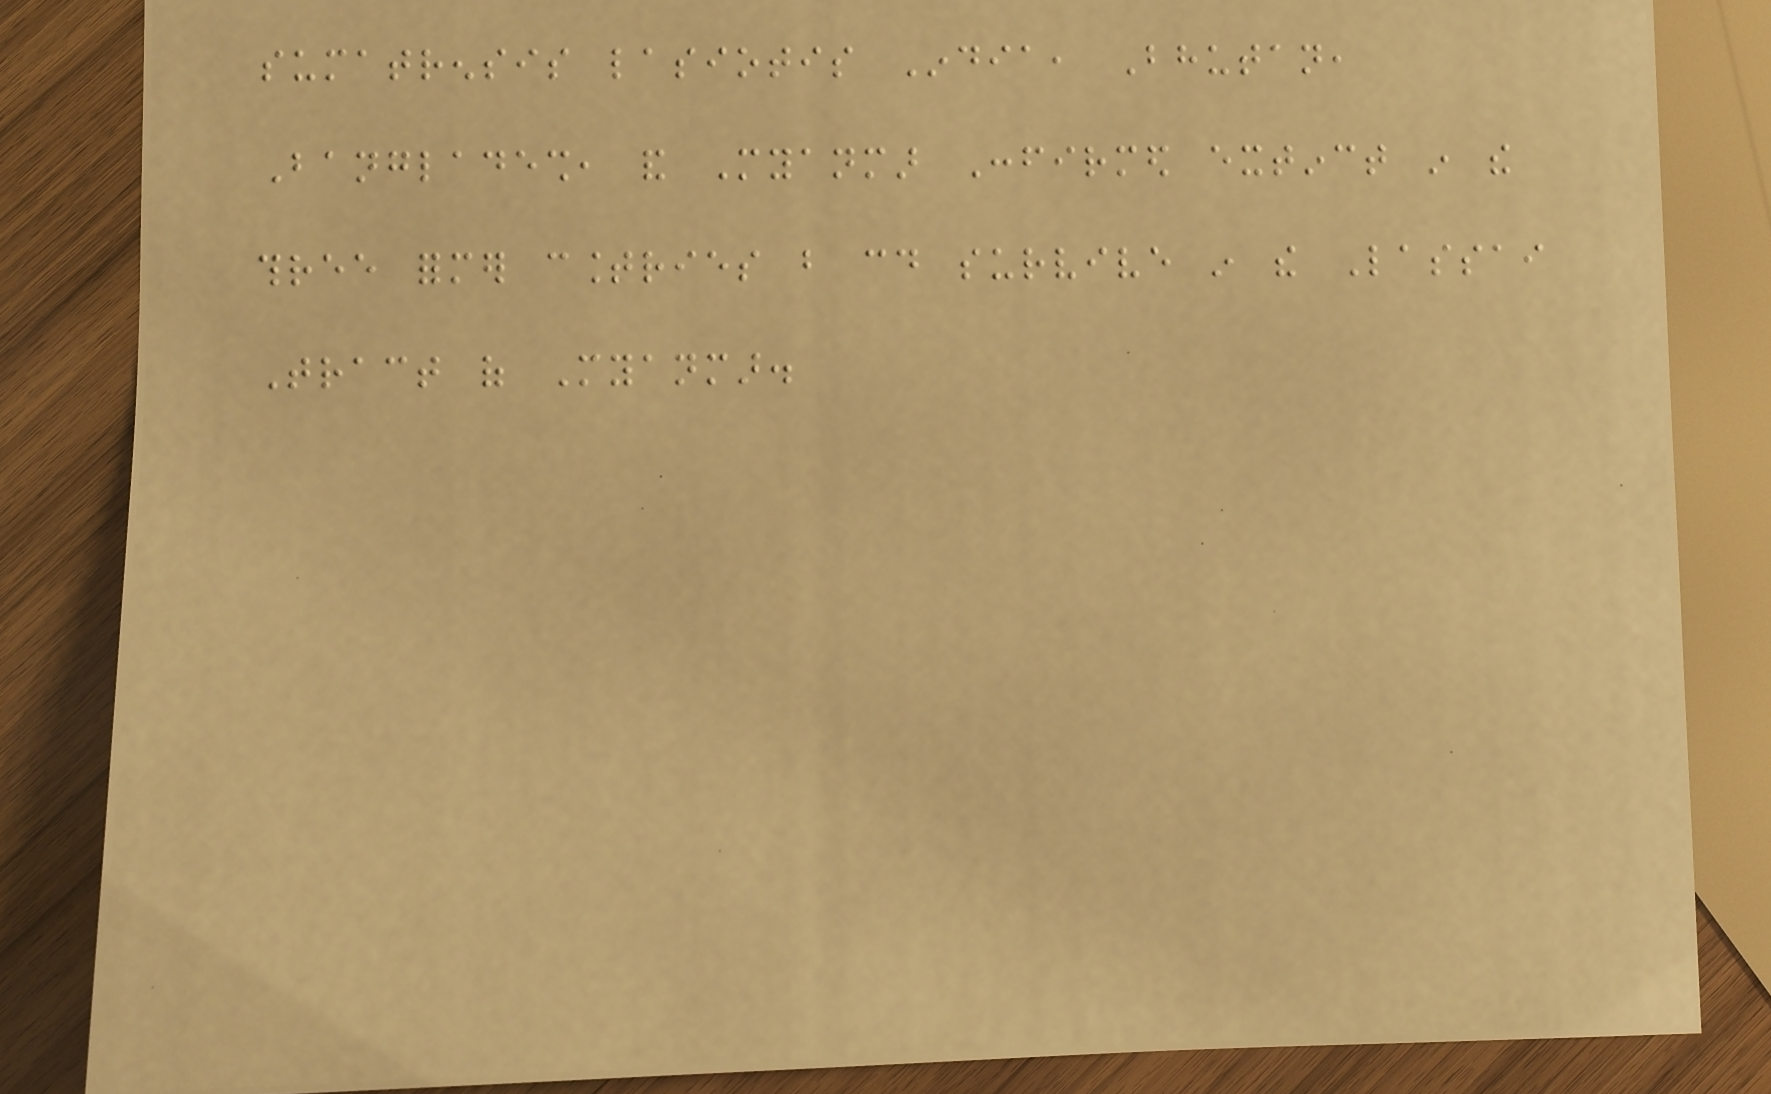sumatrensis lasiotis India, Bhutan,
Bangladesh, and Myanmar Confirmed extinct in the
three former countries but could survive in the Lassai
Tract of Myanmar.
